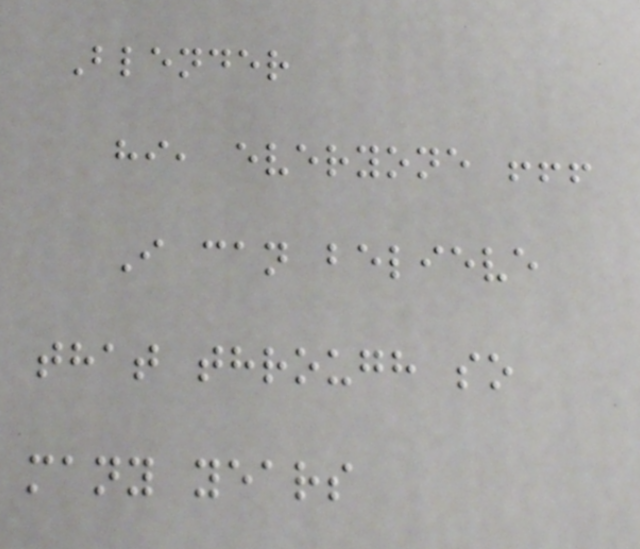Blender
hi, everyone !!!
I can believe
that through so
many years
